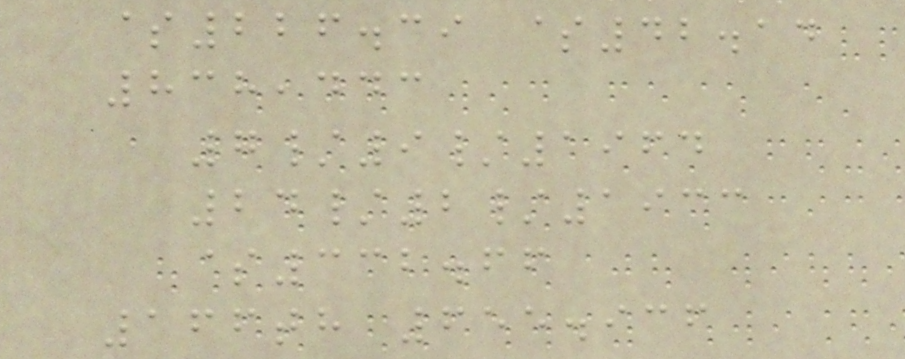$226.39 $42.14
838,443
7/9/1964
24/2/1933
$332.66
166th 655.936
